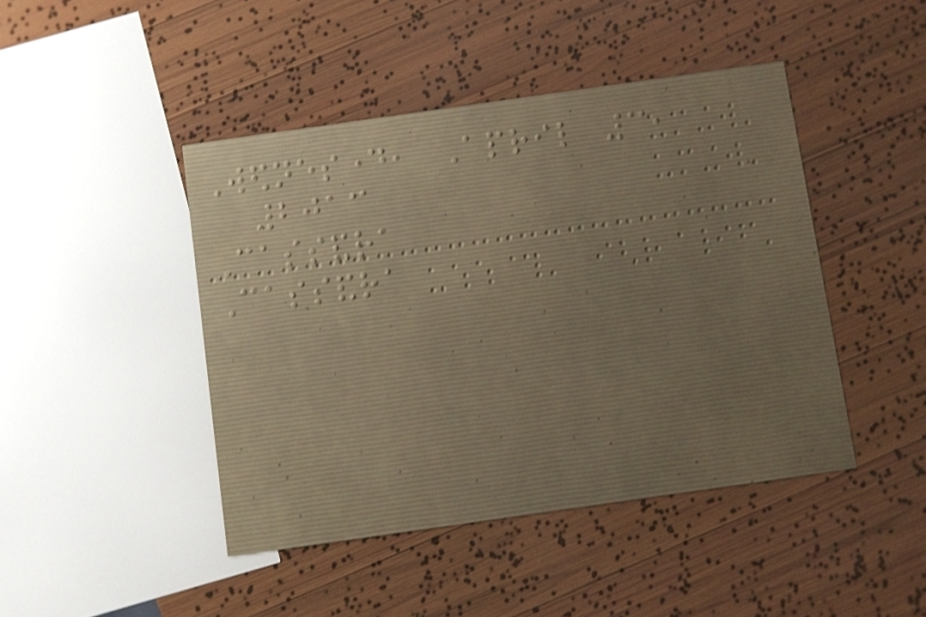Wednesday, April 3,
2013
Cassandra
Cassandra
